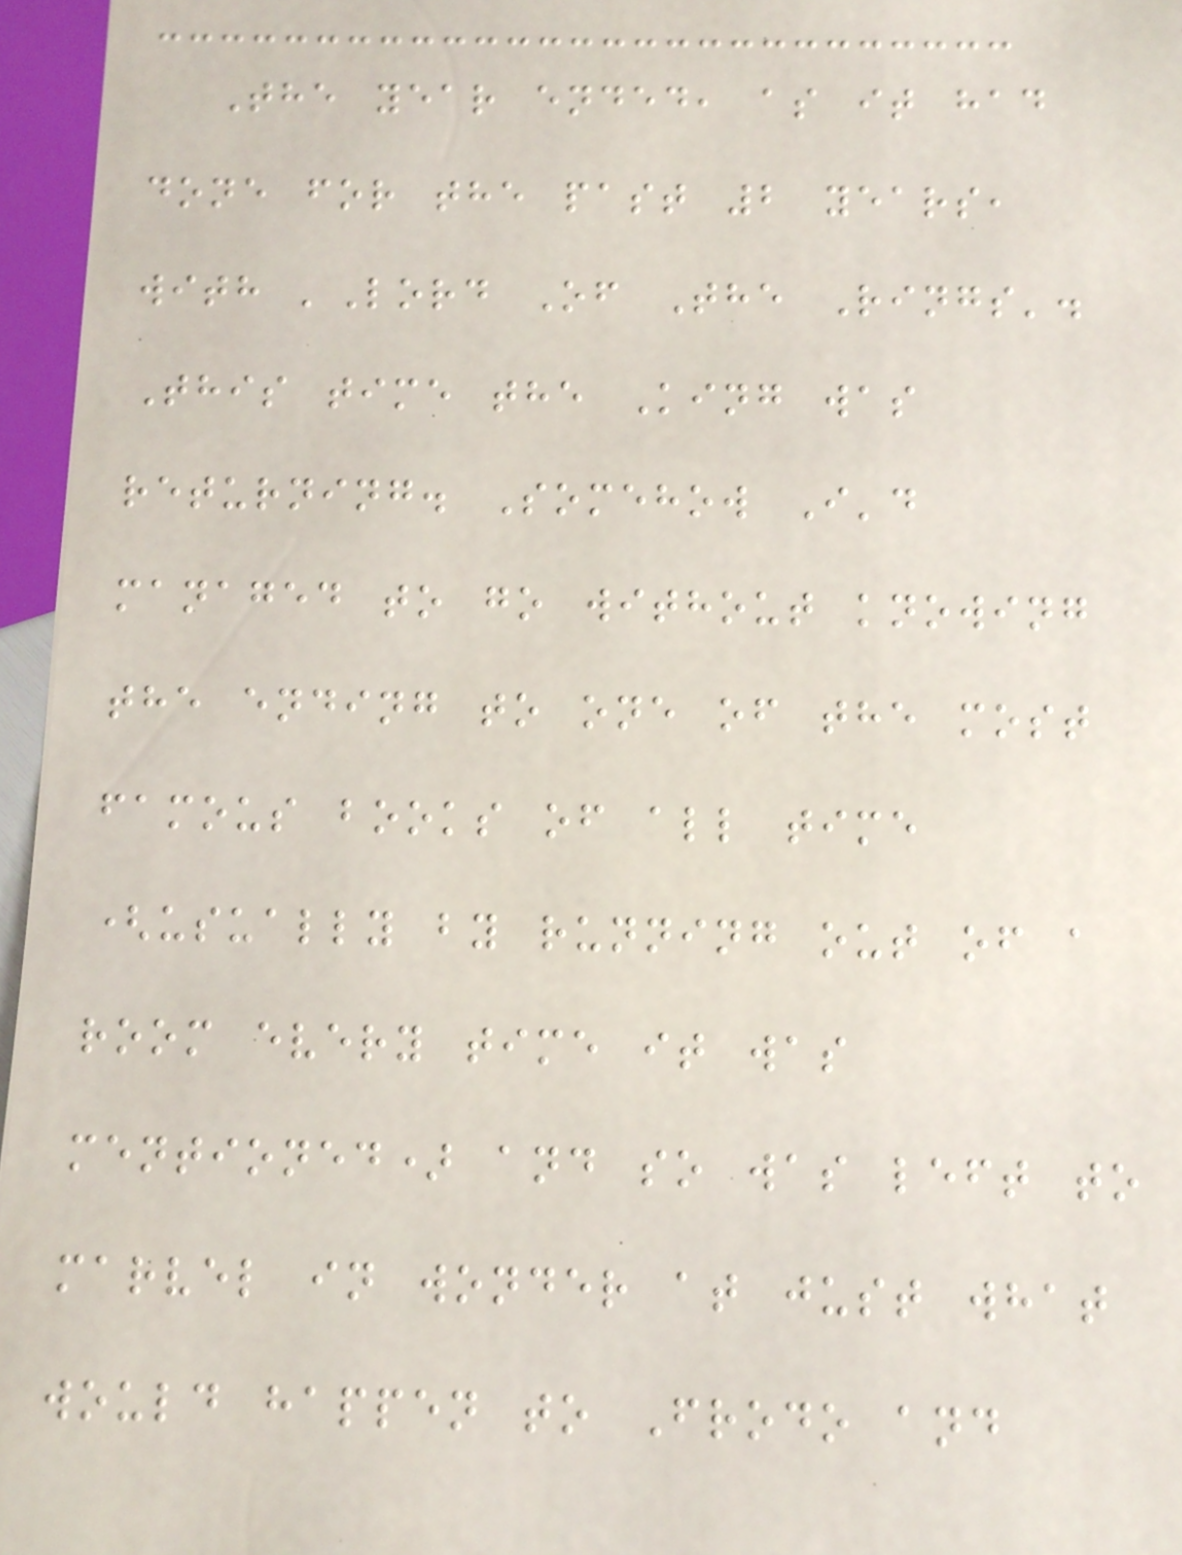The year ended, as it had
done for the past 2 years,
with 'Lord Of The Rings'.
This time the King was
returning. Somehow I'd
managed to go without knowing
the ending to one of the most
famous books of all time
(usually by running out of a
room every time it was
mentioned) and so was left to
marvel in wonder at just what
would happen to Frodo and
